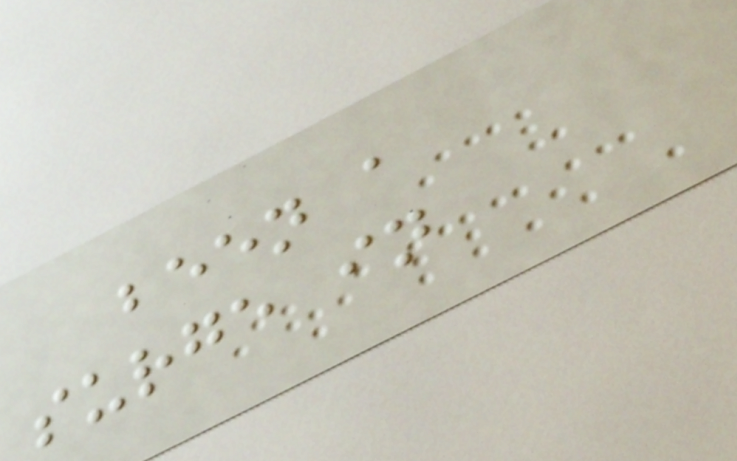been a
surge in
